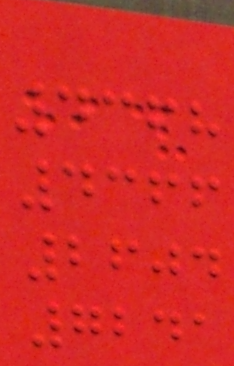4368
4366
2604
7241
